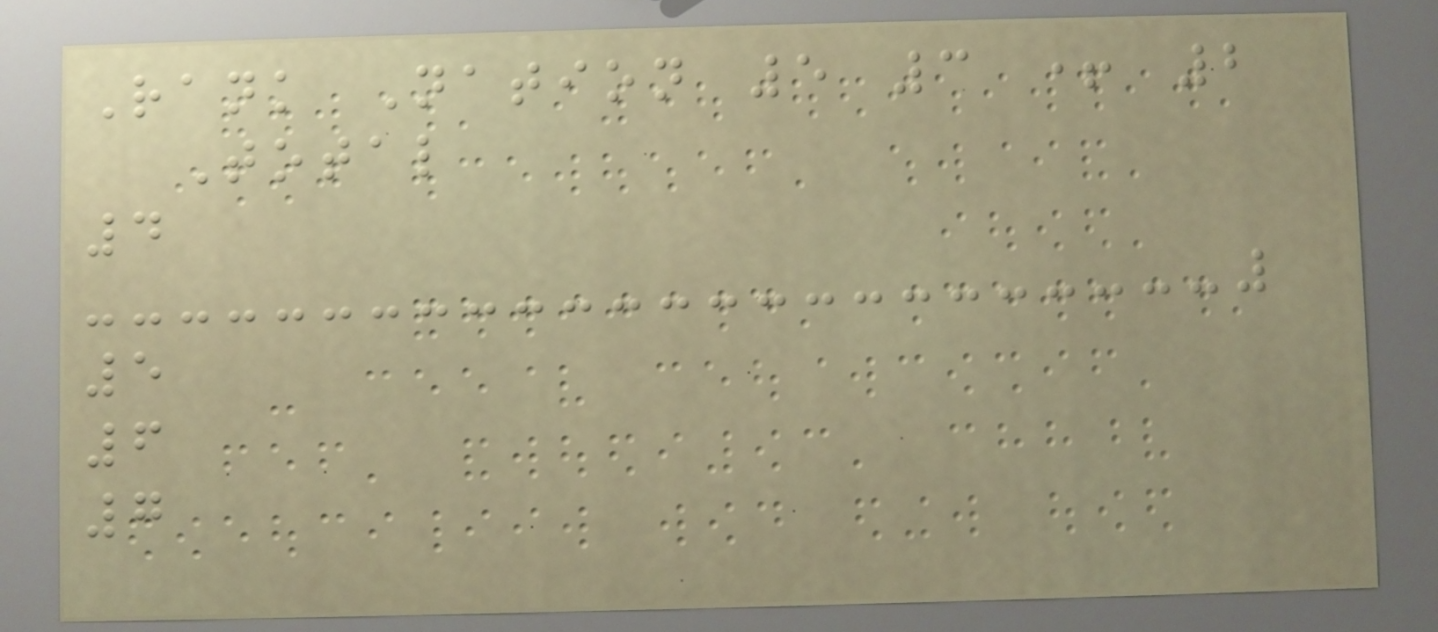Rank Nation 5 3 + 2
Total
4
5
6
7
